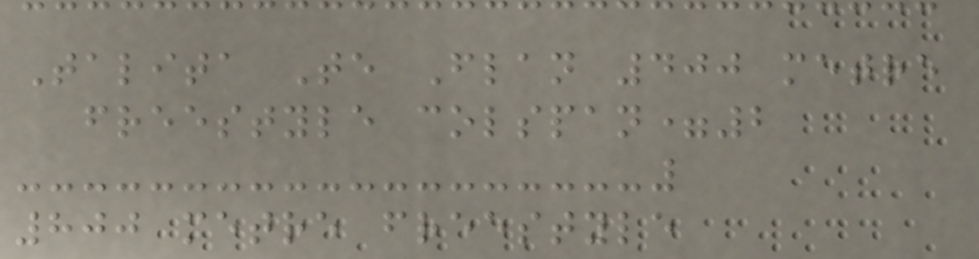Talita Te Flan 400 metre
freestyle colspan=2
800 metre freestyle
